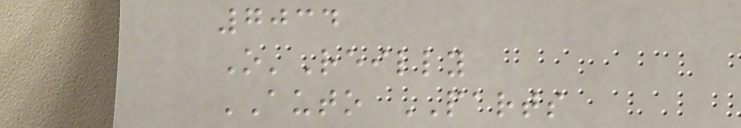7034
O'Reilly
AUTO PARTS
